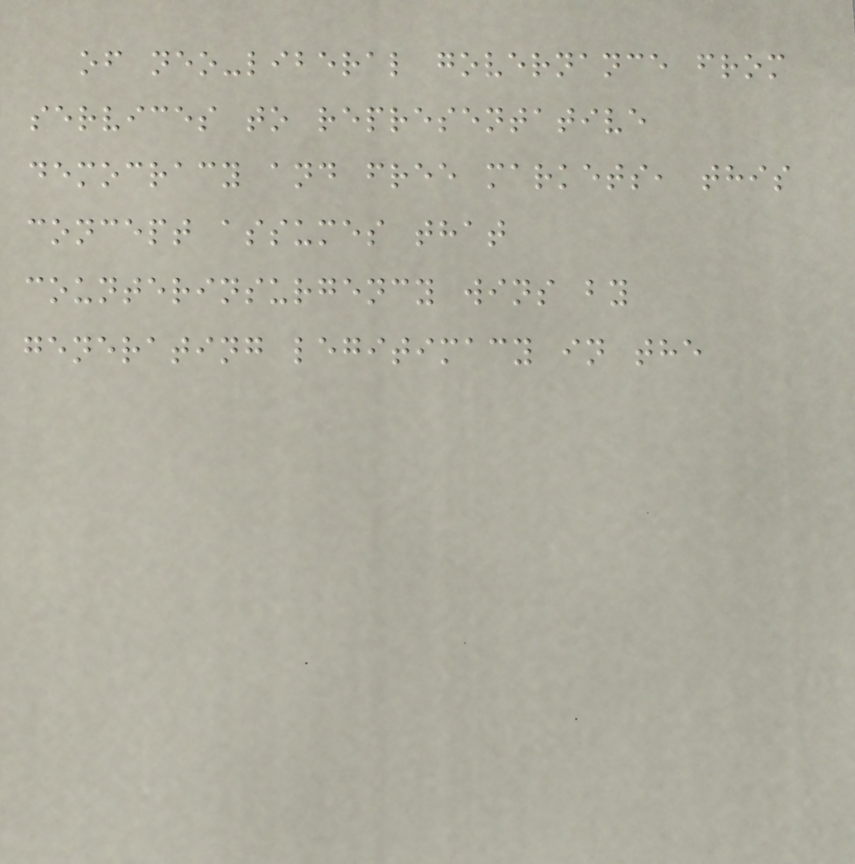of neo-liberal governance from
services to representative
democracy and free markets, this
concept assumes that
counterinsurgency wins by
generating legitimacy in the
